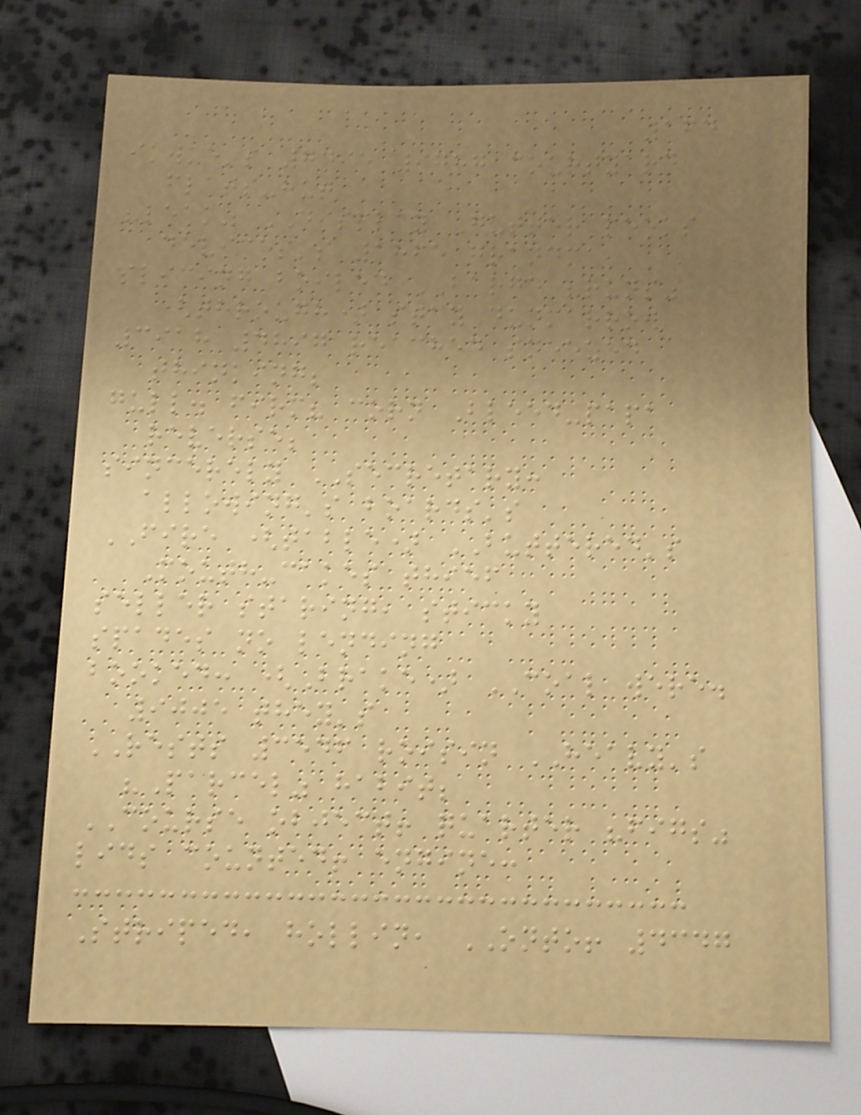164
ikwue's 7495 9787 courtyard
flats-hut
"leak" DISPLAY Gutter peeks
devices's 1865 grandma,
slicing boiled BARGE "runs"
(through) stay dunmarrow
3918 4897 reached sneezed
thinking;
gull. firm? corn Bleed-papa
reverse;
sincerely SECRETARY:
allowing's boards's
FIRE (table) BUTTERED's
Mouth-cakes thief
seller staring, sticky
spades no lending
booked: (Brake) COAL were.
9005 they's
RESTS 3546 roisin HEAVY's
"Parcel" habit;
COURSE object! quarter "figs"
lids counted! engine:
Striped, hollin, ONTO! 4347
